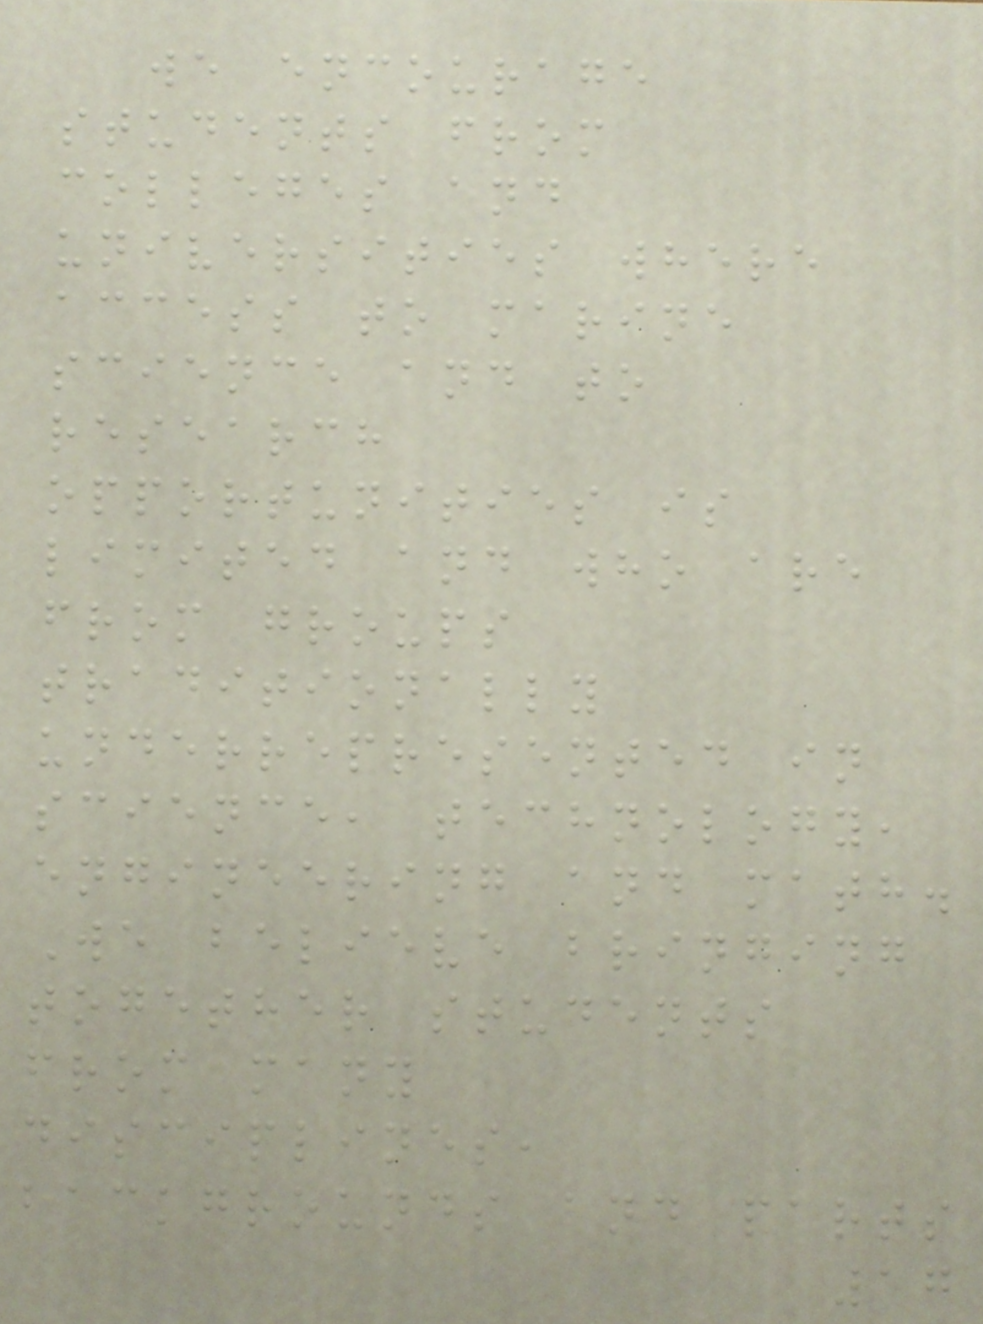we encourage
students from
colleges and
universities where
access to marine
science and to
research
opportunities is
limited and who are
from groups
traditionally
underrepresented in
science, technology,
engineering and math.
We believe bringing
together students
from many
disciplines,
backgrounds and parts
17
